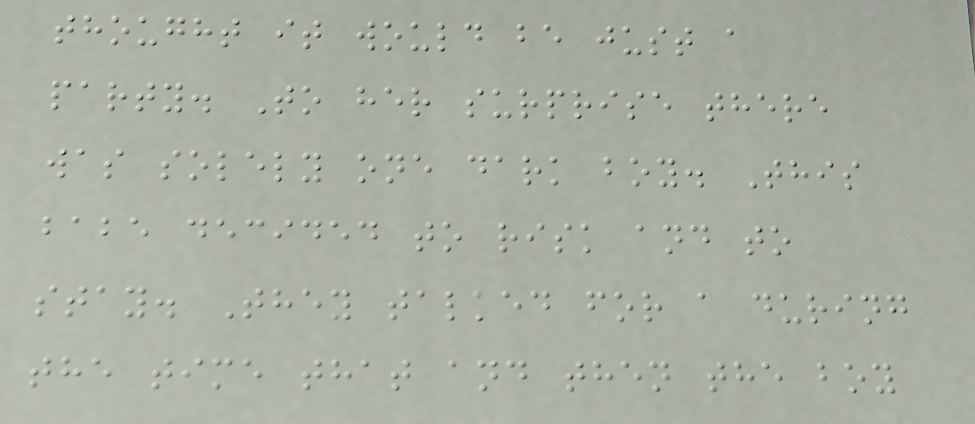thought it would be just a
party. To her surprise there
was solely one dark boy. This
babe decided to risk and to
stay. They talked for a during
the time that and then the boy
